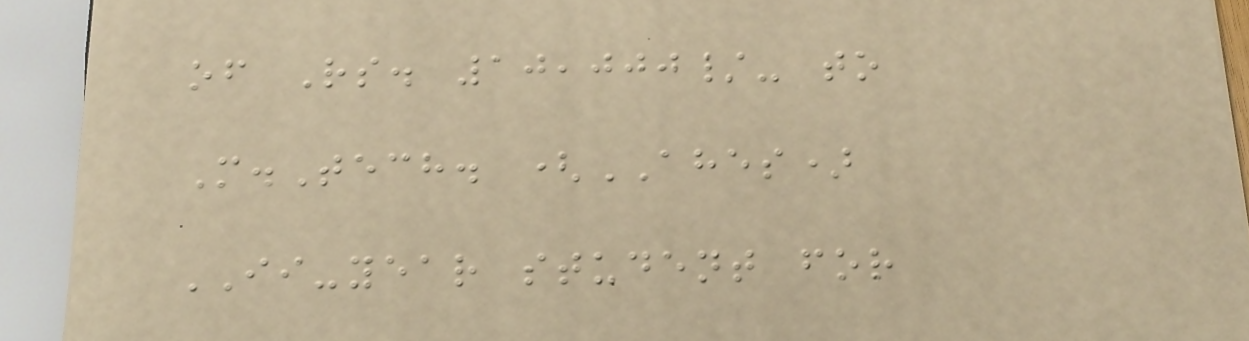of Rs. 10,000/- to
M.Tech. (AHES)
II-year student for
